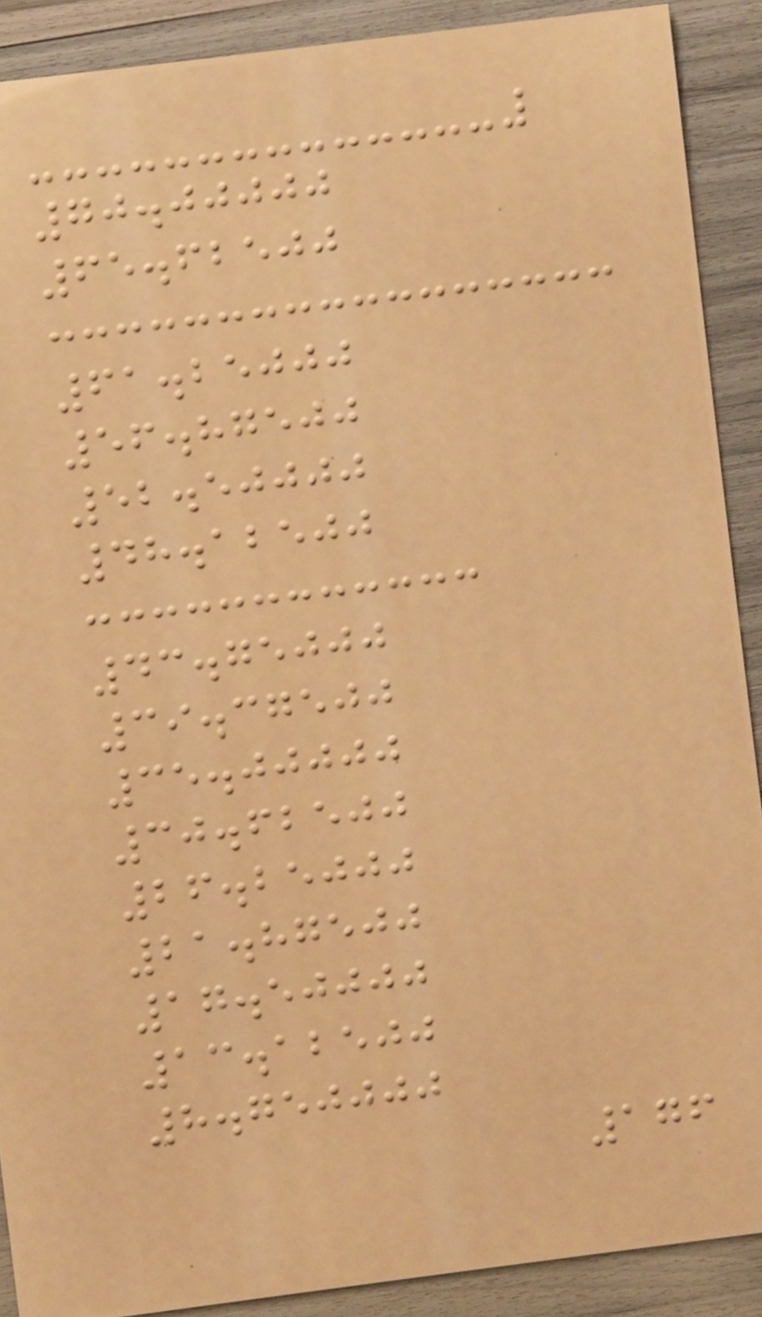70.00000
65.62500
61.25000
56.87500
52.50000
48.12500
43.75000
39.37500
35.00000
30.62500
26.25000
21.87500
17.50000
13.12500
8.750000
176
